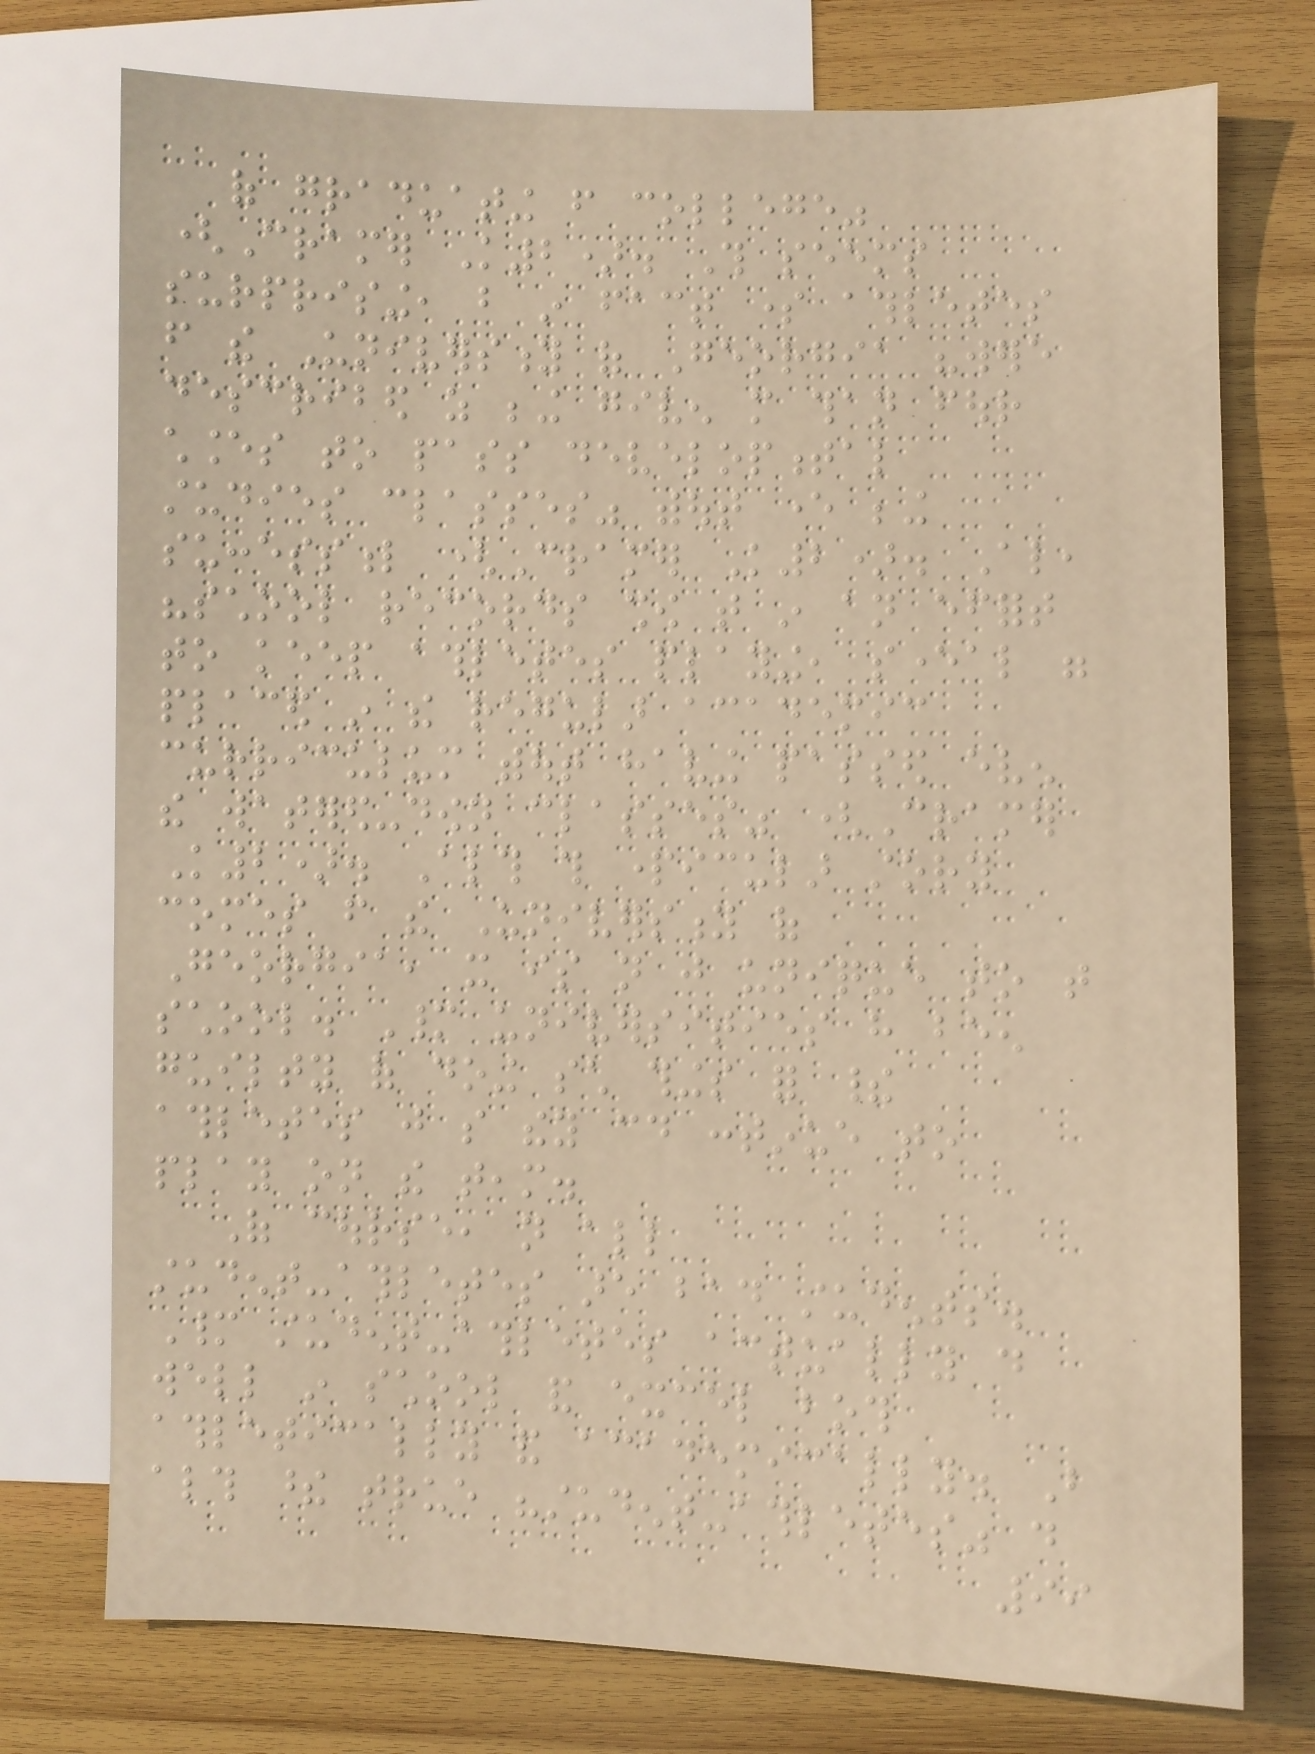of graduating from college"
(Cramer K2). This seems
surprising, but in fact some athletes
from the University of Georgia "were
described as being given more than four
chances to pass developmental
studies classes" without ever being
successful (Cramer K2). Also,
"school records show that in an effort
to keep athletes playing, several were
placed in the regular academic
curriculum without having passed even
the watered-down classes" (Cramer
K2). Although this particular story
comes from the University of
Georgia, it is not just unique to that
school. Many universities have been
guilty of doing such things for their
athletes just so they could continue to
play on the team.
Of course, not all
student-athletes are bad students.
Many student-athletes actually do
well in school and excel both
athletically and academically. But
although these true "student-athletes" do
99
